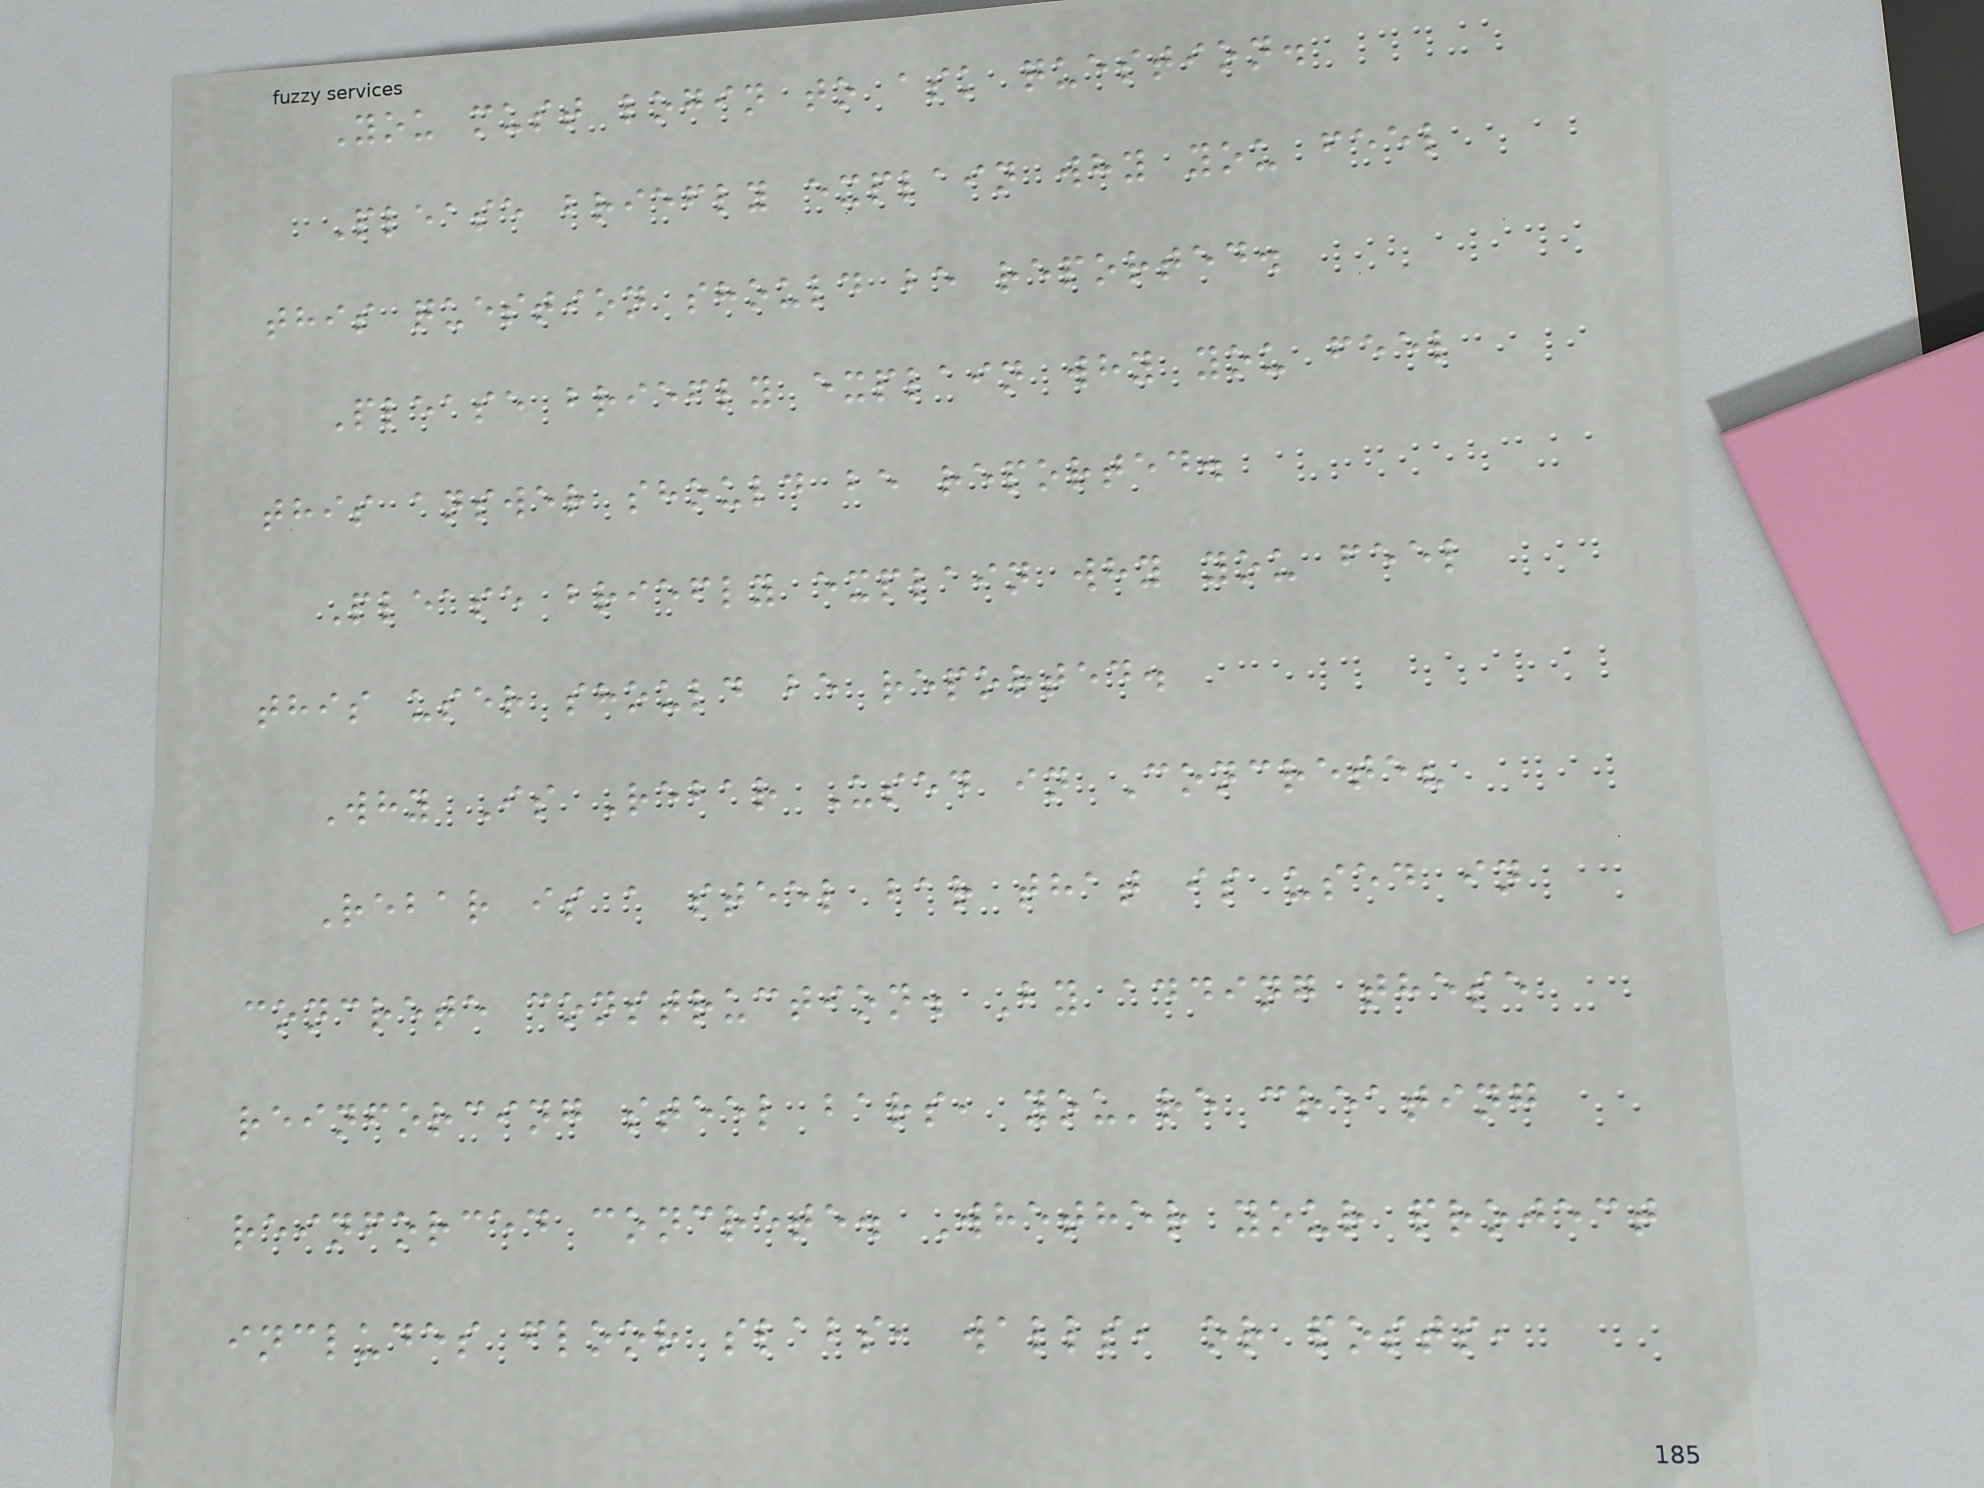You must login to ask question.
Please briefly explain why you feel
this question should be reported.
Please briefly explain why you feel
this answer should be reported.
Please briefly explain why you feel
this user should be reported.
Why Is Rebar Used in Concrete?
Rebar is a steel bar that is used in
concrete construction. By adding these
reinforcing steel bars, you're creating
reinforced concrete. Whether your project
includes floor slabs, walls, or posts,
